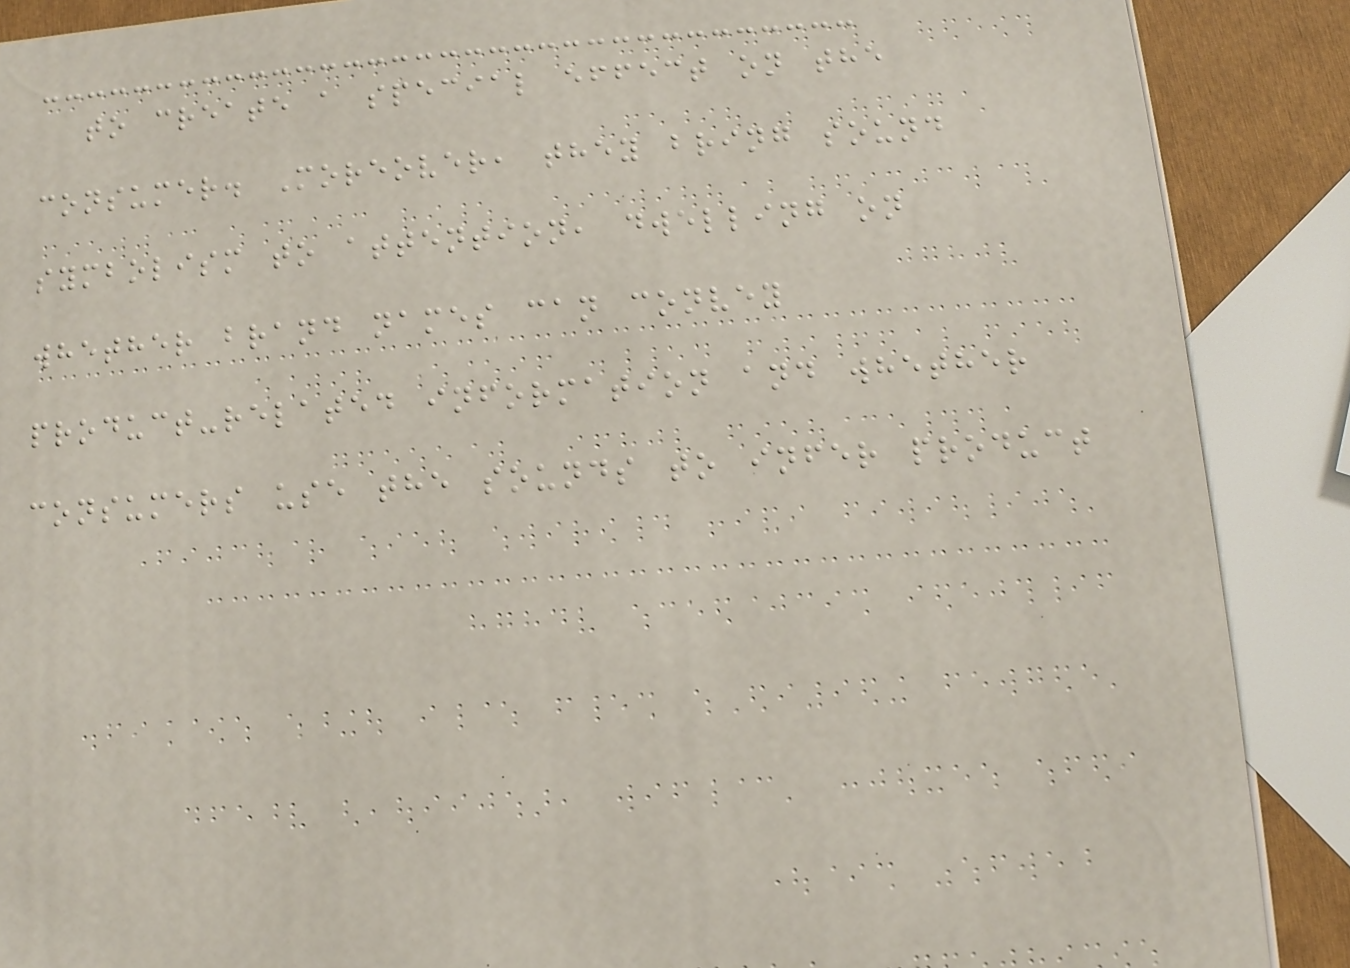to create a special effect on the
consumer. Moreover, they bring sound
symbolism to attention, dwelling on
whether brand names can convey
product-related information and whether
consumers use the sounds to infer product
